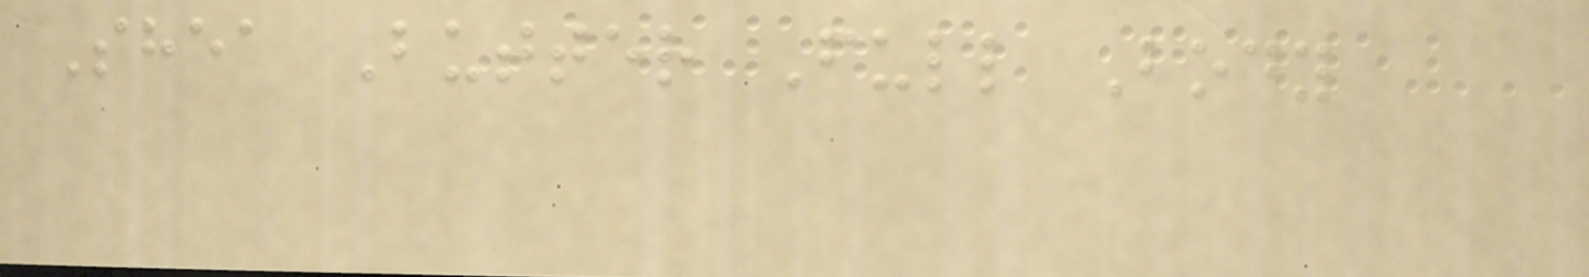Shea Butter Full Body
